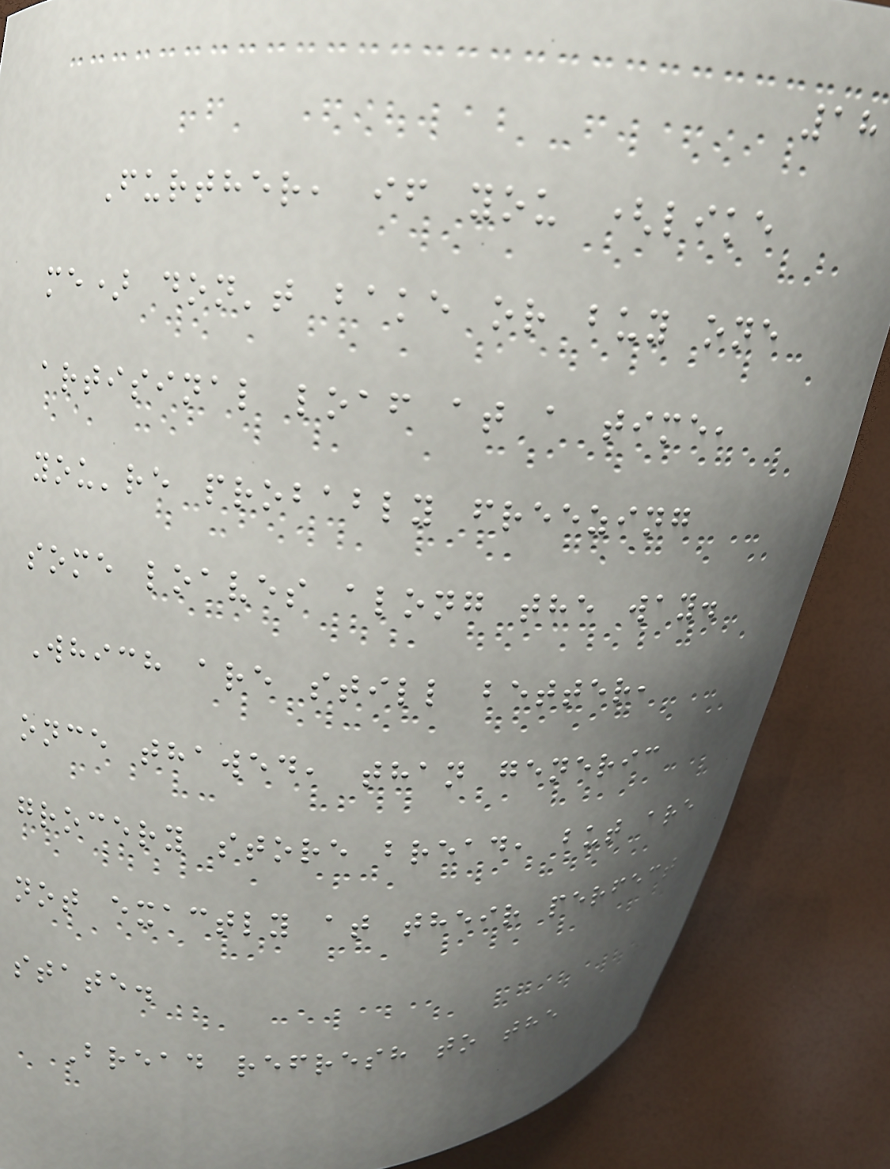18
Further, if you (like
me) don't bake or buy one
artisinal loaf at a time,
you're probably freezing
some loaves along the way.
Which are still better,
once thawed, than generic
grocery store bread, but are
not exactly at their perfect
state.
Bread refresh to the
